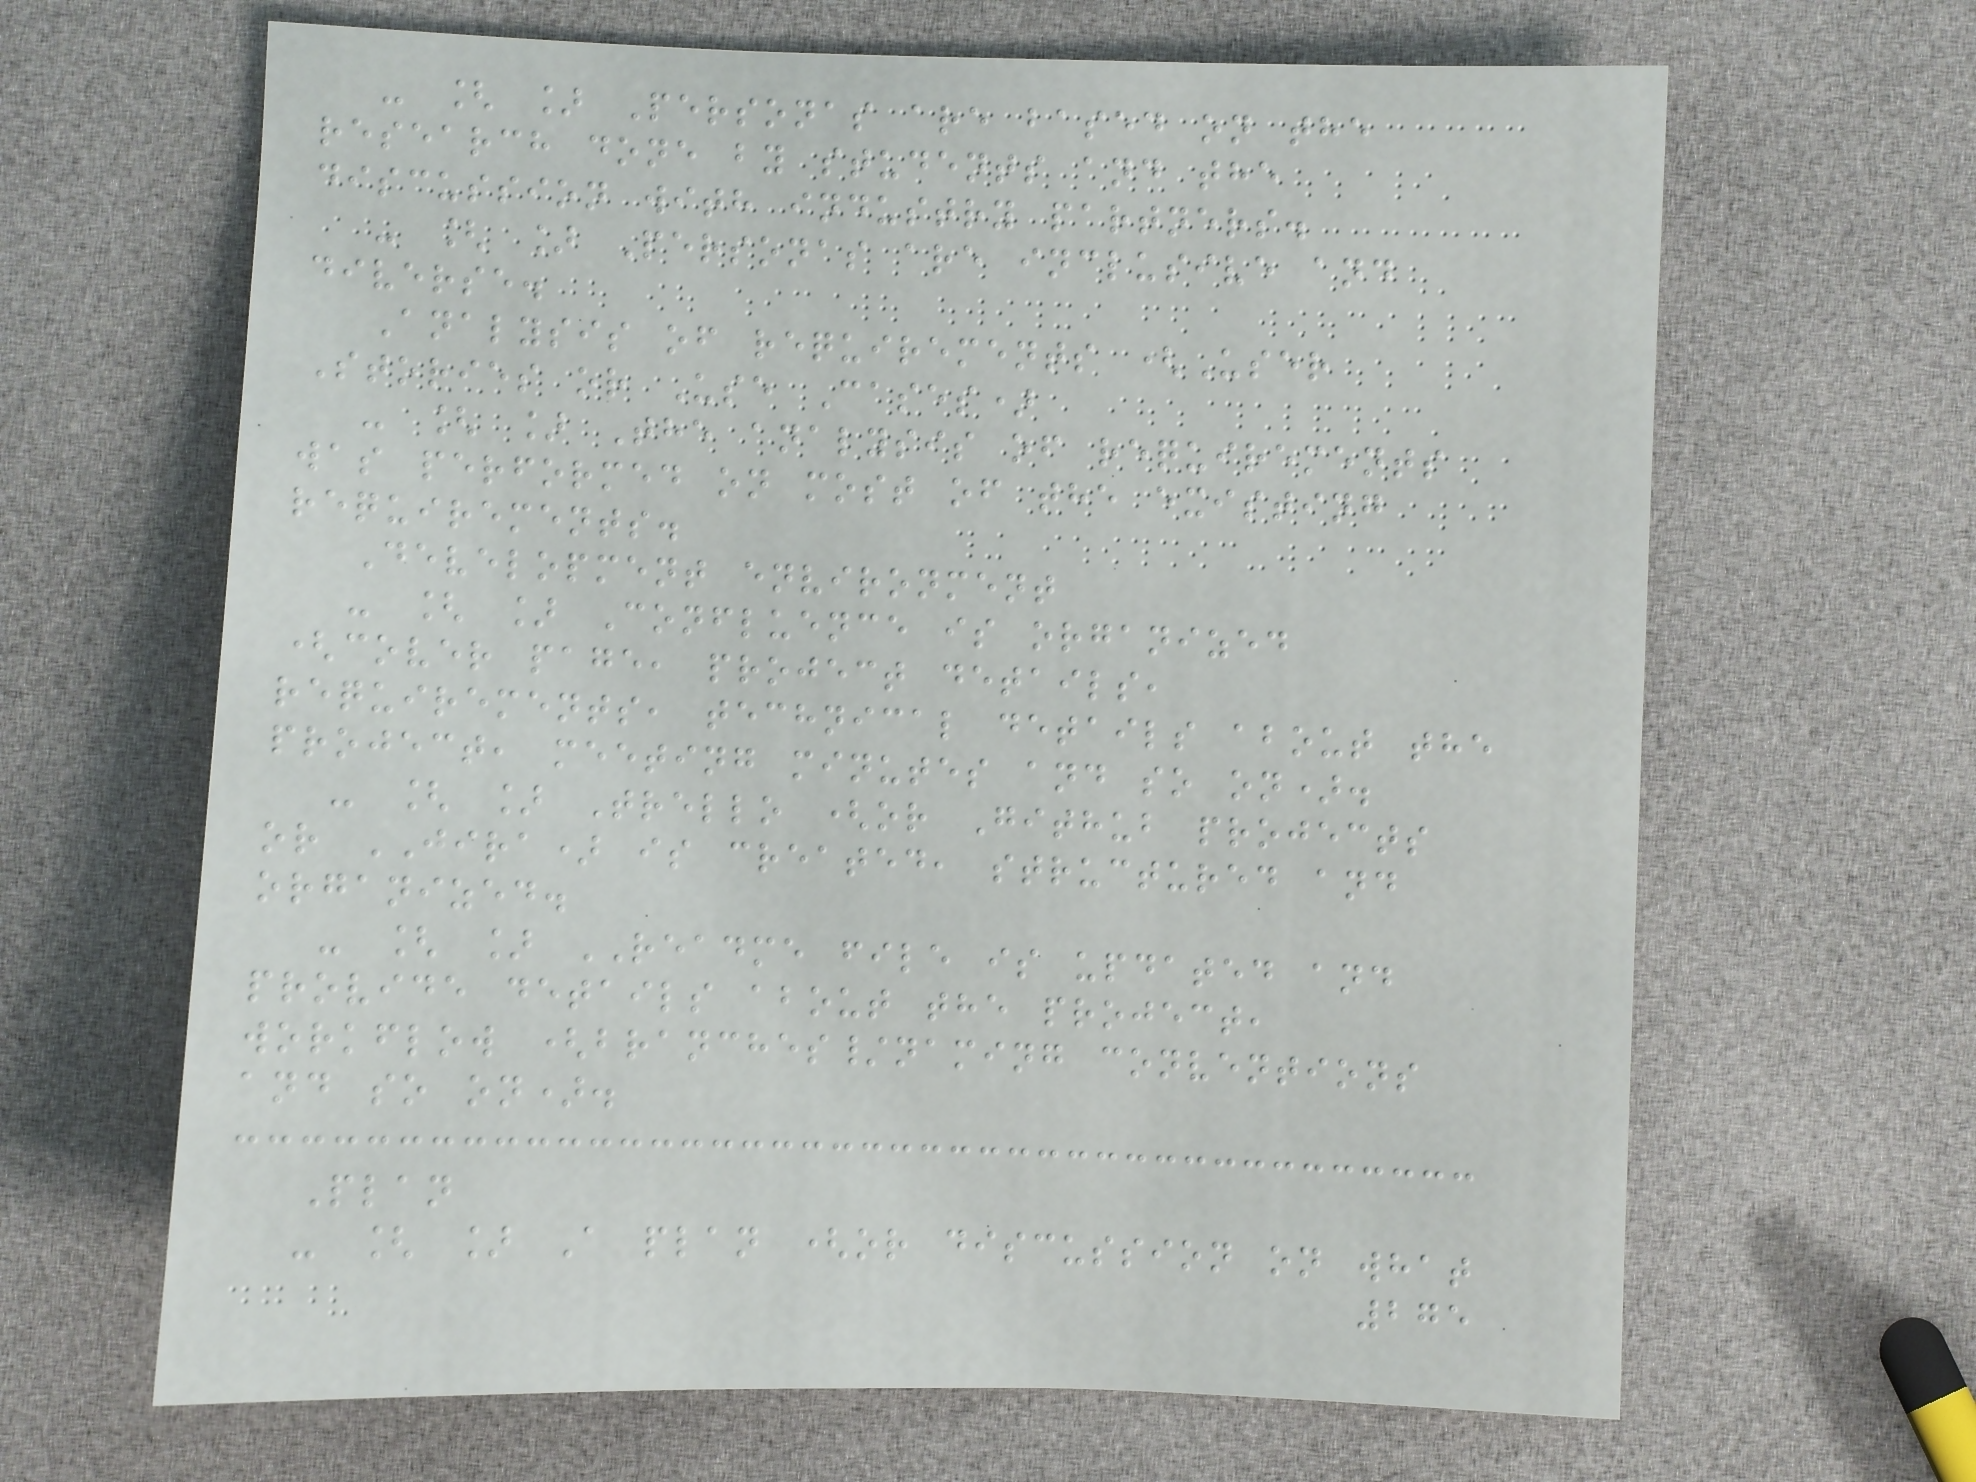- [ ] Personas are based on the
research done by students and the
discussion with industry partners.
- [ ] Personas are inclusive and
diverse.
Analysis of requirements (User
Stories or Use Cases)
- [ ] The analysis of requirements
was performed on most of the existing
requirements.
Development environment
- [ ] Confluence is organized
(cover page, project details,
requirements, technical details about the
project, meeting minutes and so on).
- [ ] Trello (or Github projects
or JIRA) is created, structured and
organized.
- [ ] README file is updated and
provide details about the project,
workflow (branches/naming conventions
and so on).
Plan
- [ ] A plan (or discussion on what
275
